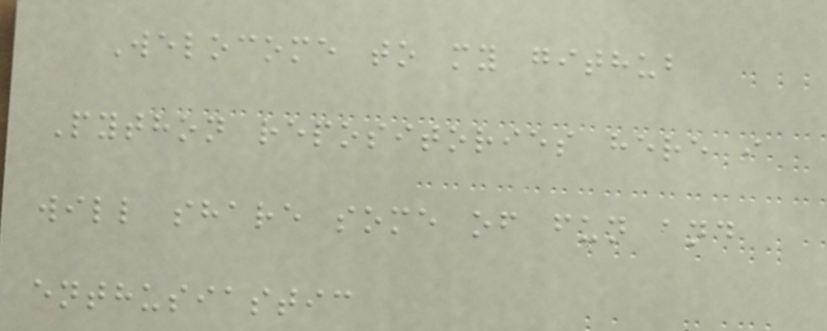Welocome to my github
Python repositories here i
will share some of fun and
enthusiastic
